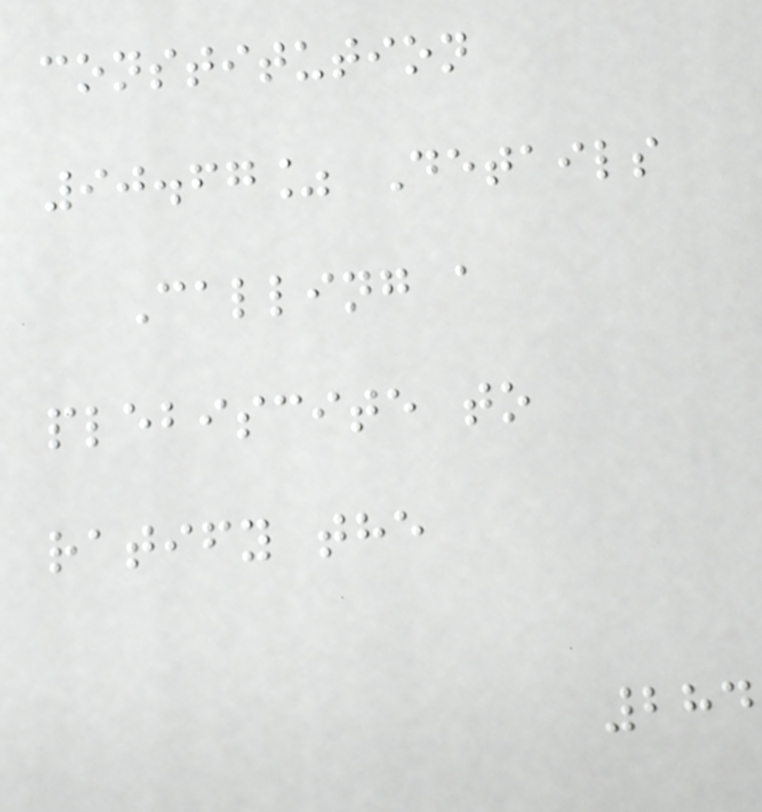constitution
90.67% Details
Calling a
plebiscite to
ratify the
284
